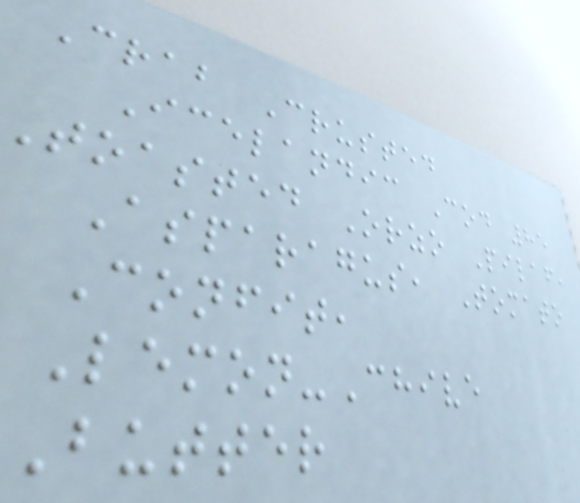Crab Crusted
Icelandic Cod 85
Toasted Orzo Pilaf,
Asparagus, Tomato
Confit,
Lemon-Chive
Butter
